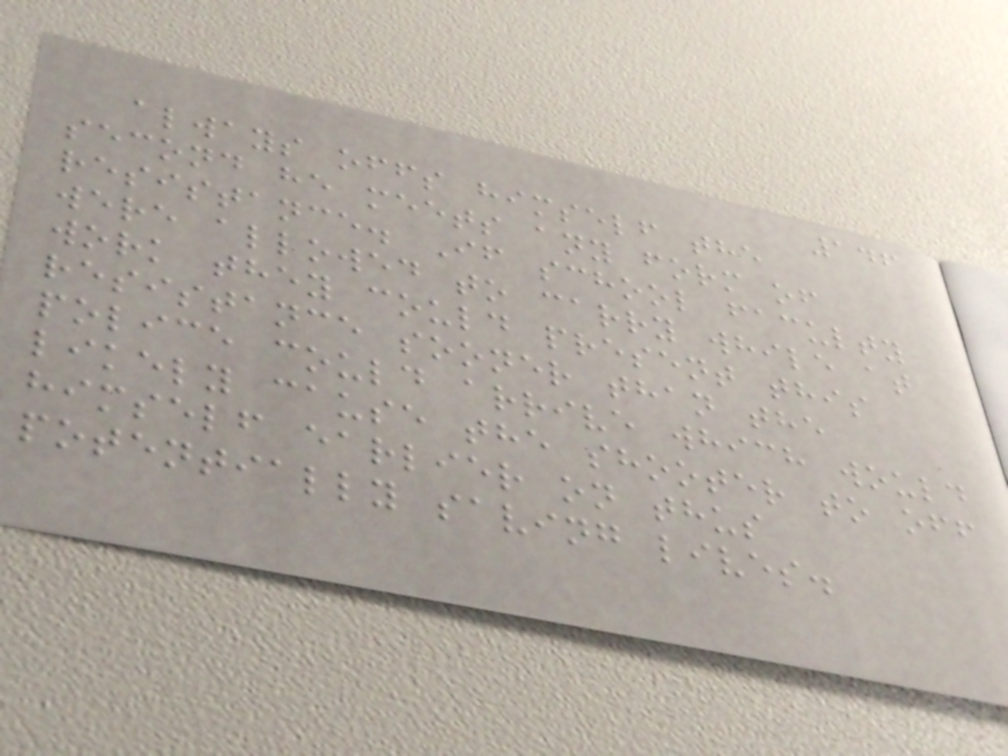146
always offs himself the
second he meets any form of
resistance. If school faculty
were allowed to carry while at
work they could present this
resistance sooner than the
police could arrive which would
likely cause the shooter to off
himself earlier on thus
potentially saving lives.
